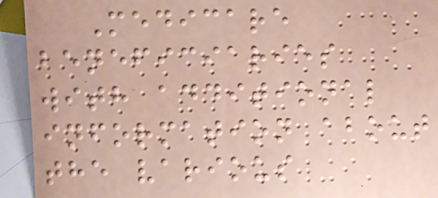Medicare
beneficiaries
with additional
information about
the various
